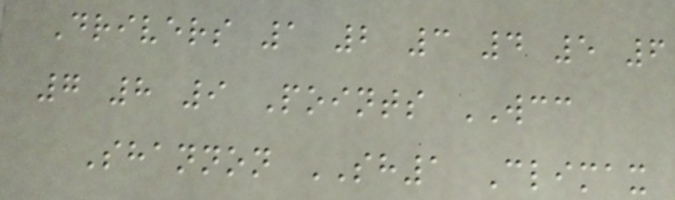Drivers 1 2 3 4 5 6
7 8 9 Points WCC
Shannon SH1 Climax
